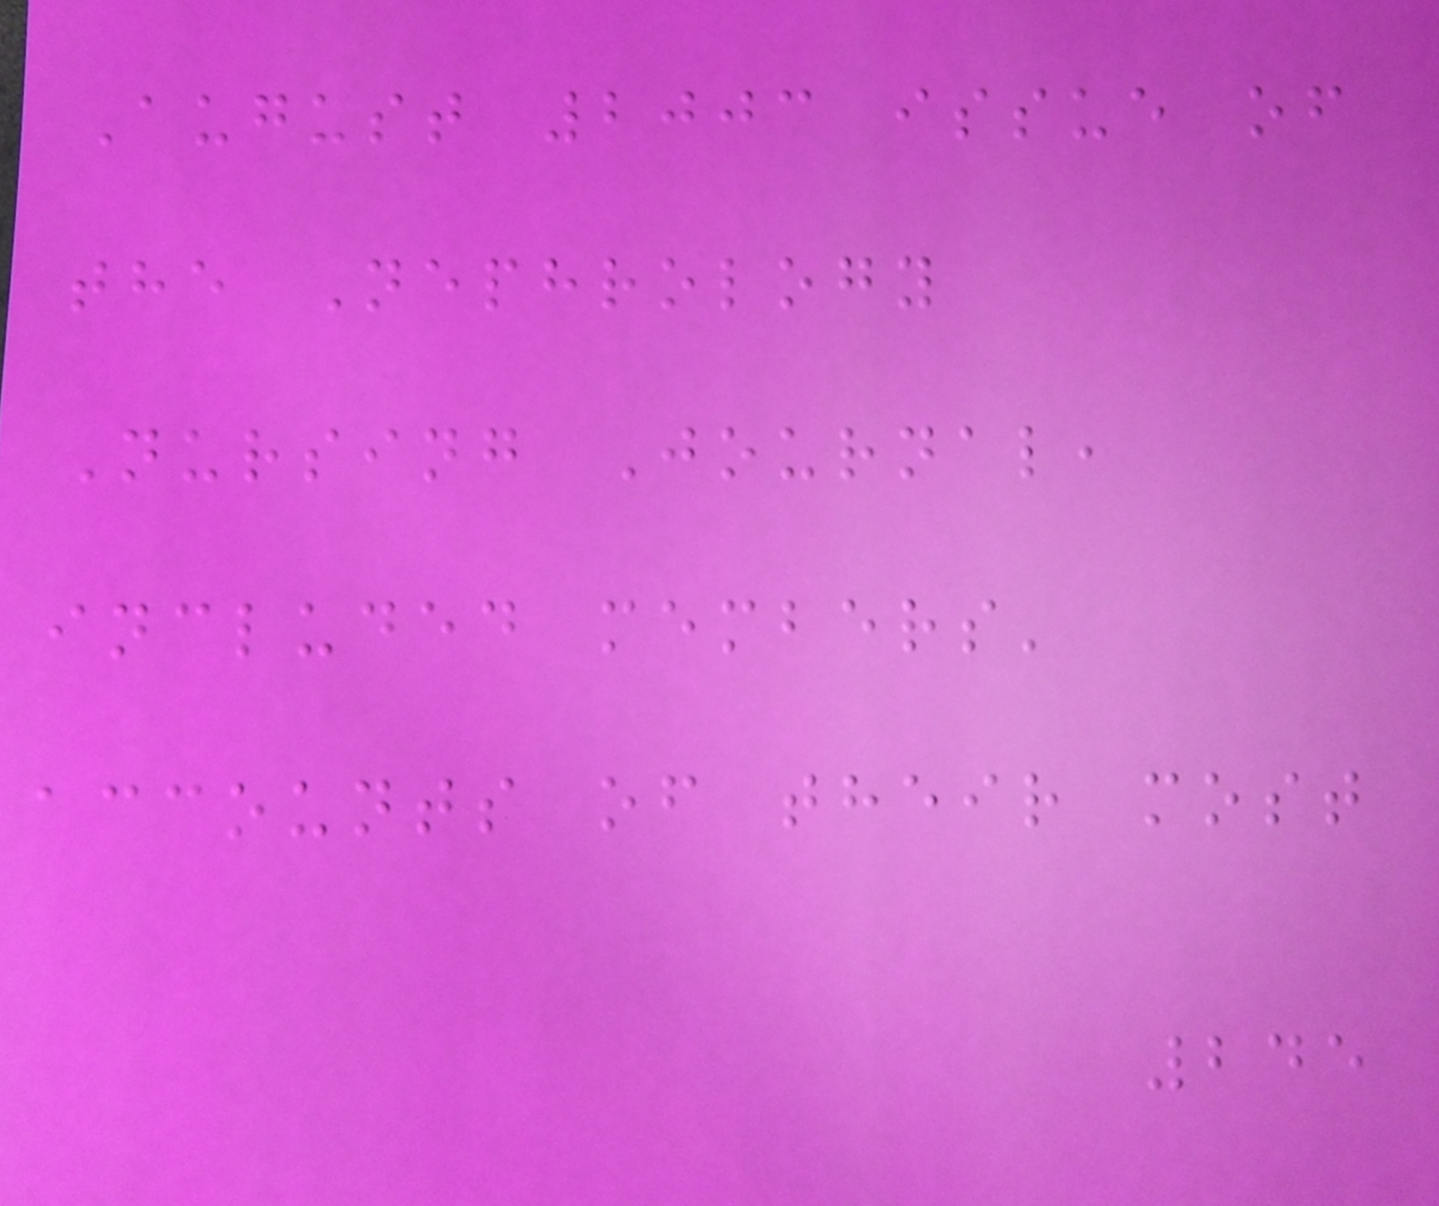August 2003 issue of
the Nephrology
Nursing Journal,
included members'
accounts of their most
245
